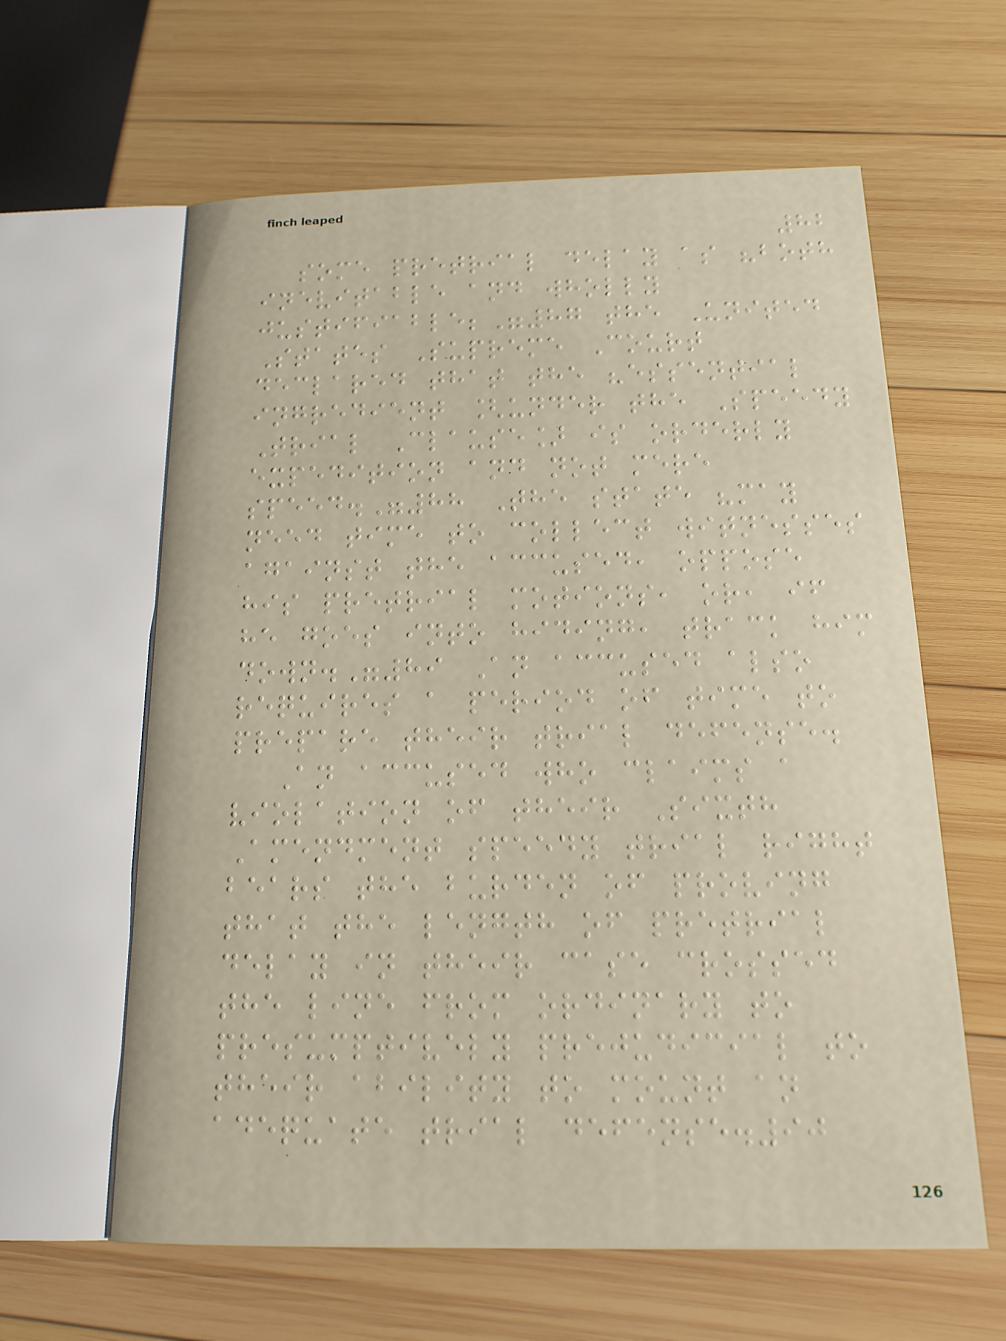82
some pretrial delay as "both
inevitable and wholly
justifiable;"87 the United
States Supreme Court
declared that the "essential
ingredient [under the Speedy
Trial Clause] is orderly
expedition and not mere
speed."88 The state "may
need time to collect witnesses
against the accused, oppose
his pretrial motions, or, if
he goes into hiding, track him
down."89 An accused also
requires a period of time to
prepare their trial defense.
An accused who claims a
violation of their Sixth
Amendment speedy trial right
bears the burden of proving
that the length of pretrial
delay in their case crossed
the line from ordinary to
presumptively prejudicial to
their ability to mount an
adequate trial defense.90
